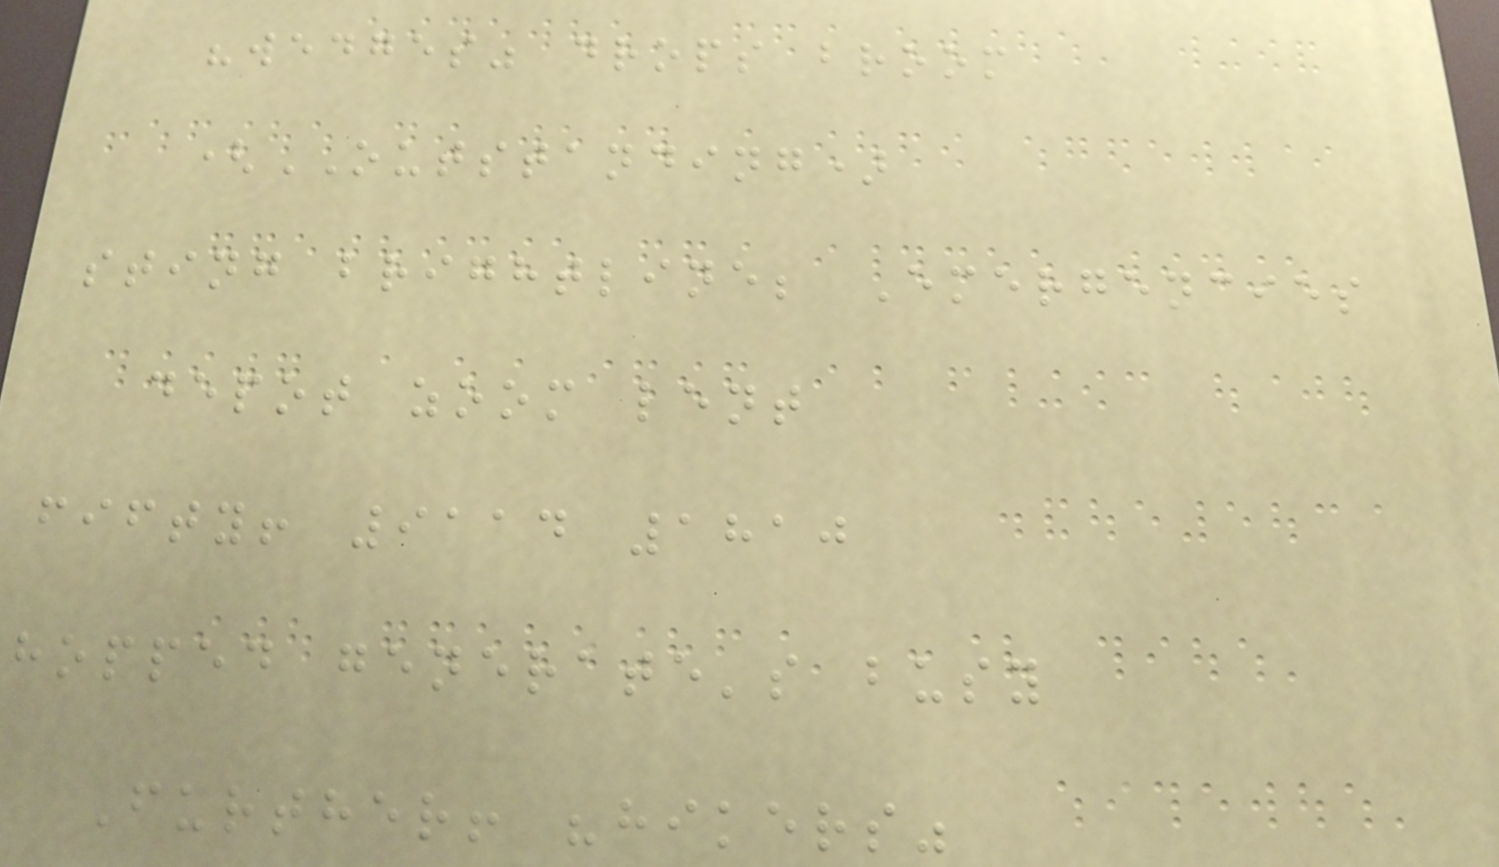"wedges" drops broom
(OUTSTANDING)
sting brightline; Emergencies
depot zoom lent
fifty! 9114 1810
hopped generate's busy
Further! "hikers"
